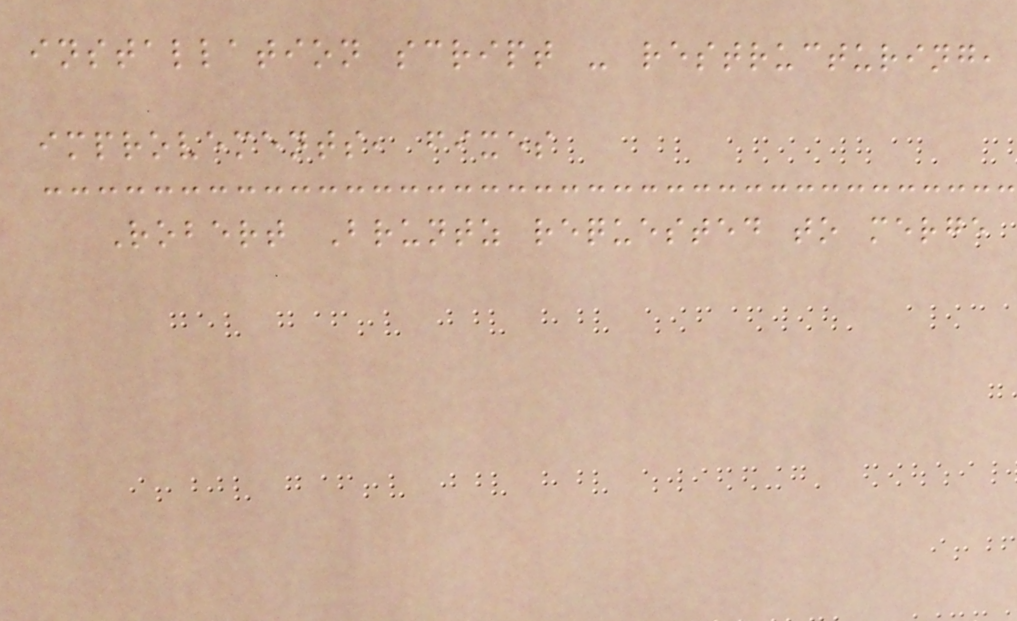installation script - restructuring,
improvements, fixes
Robert Bruntz requested to merge
